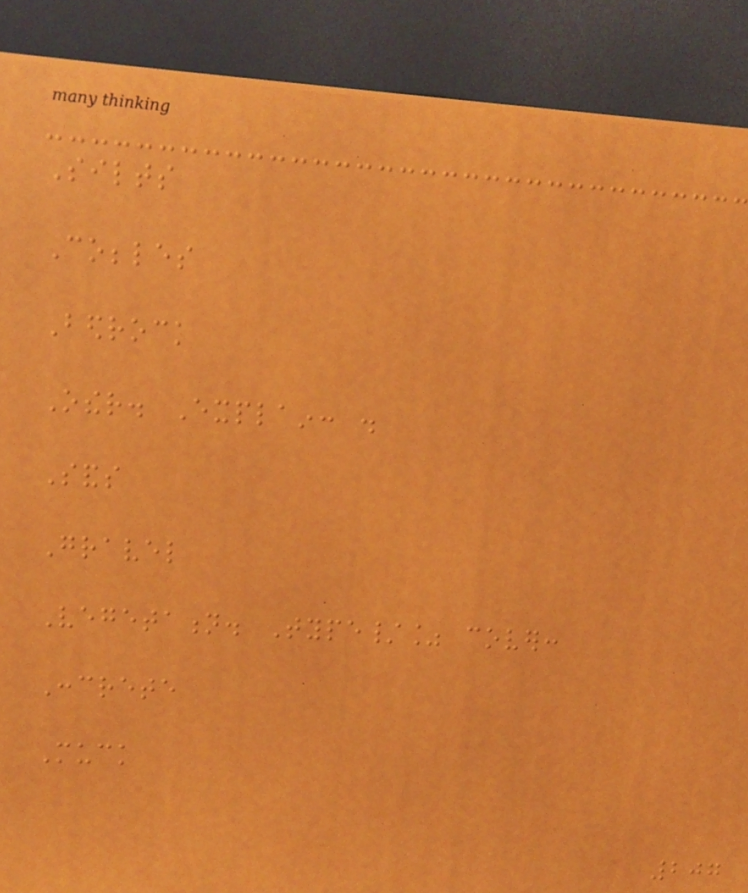Silts
Cobbles
Bedrock
Other. Explain: .
Sands
Gravel
Vegetation. Type/% cover:
Concrete
Muck
207
